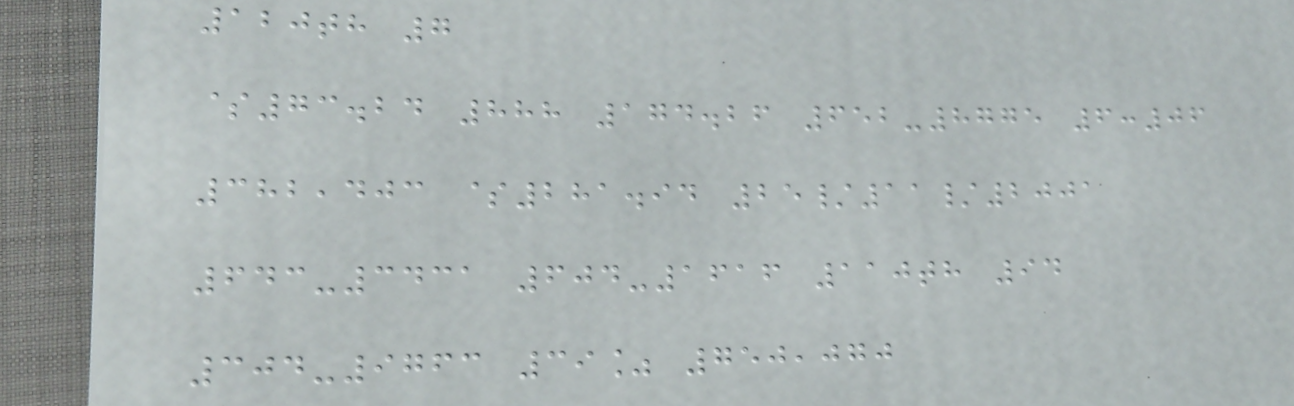120th 7
$73.24 888 174.26 652-8775 6:06
382,403 $281.94 25/11/2001
643-3431 604-1616 110th 94
304-9763 39% 750,070
